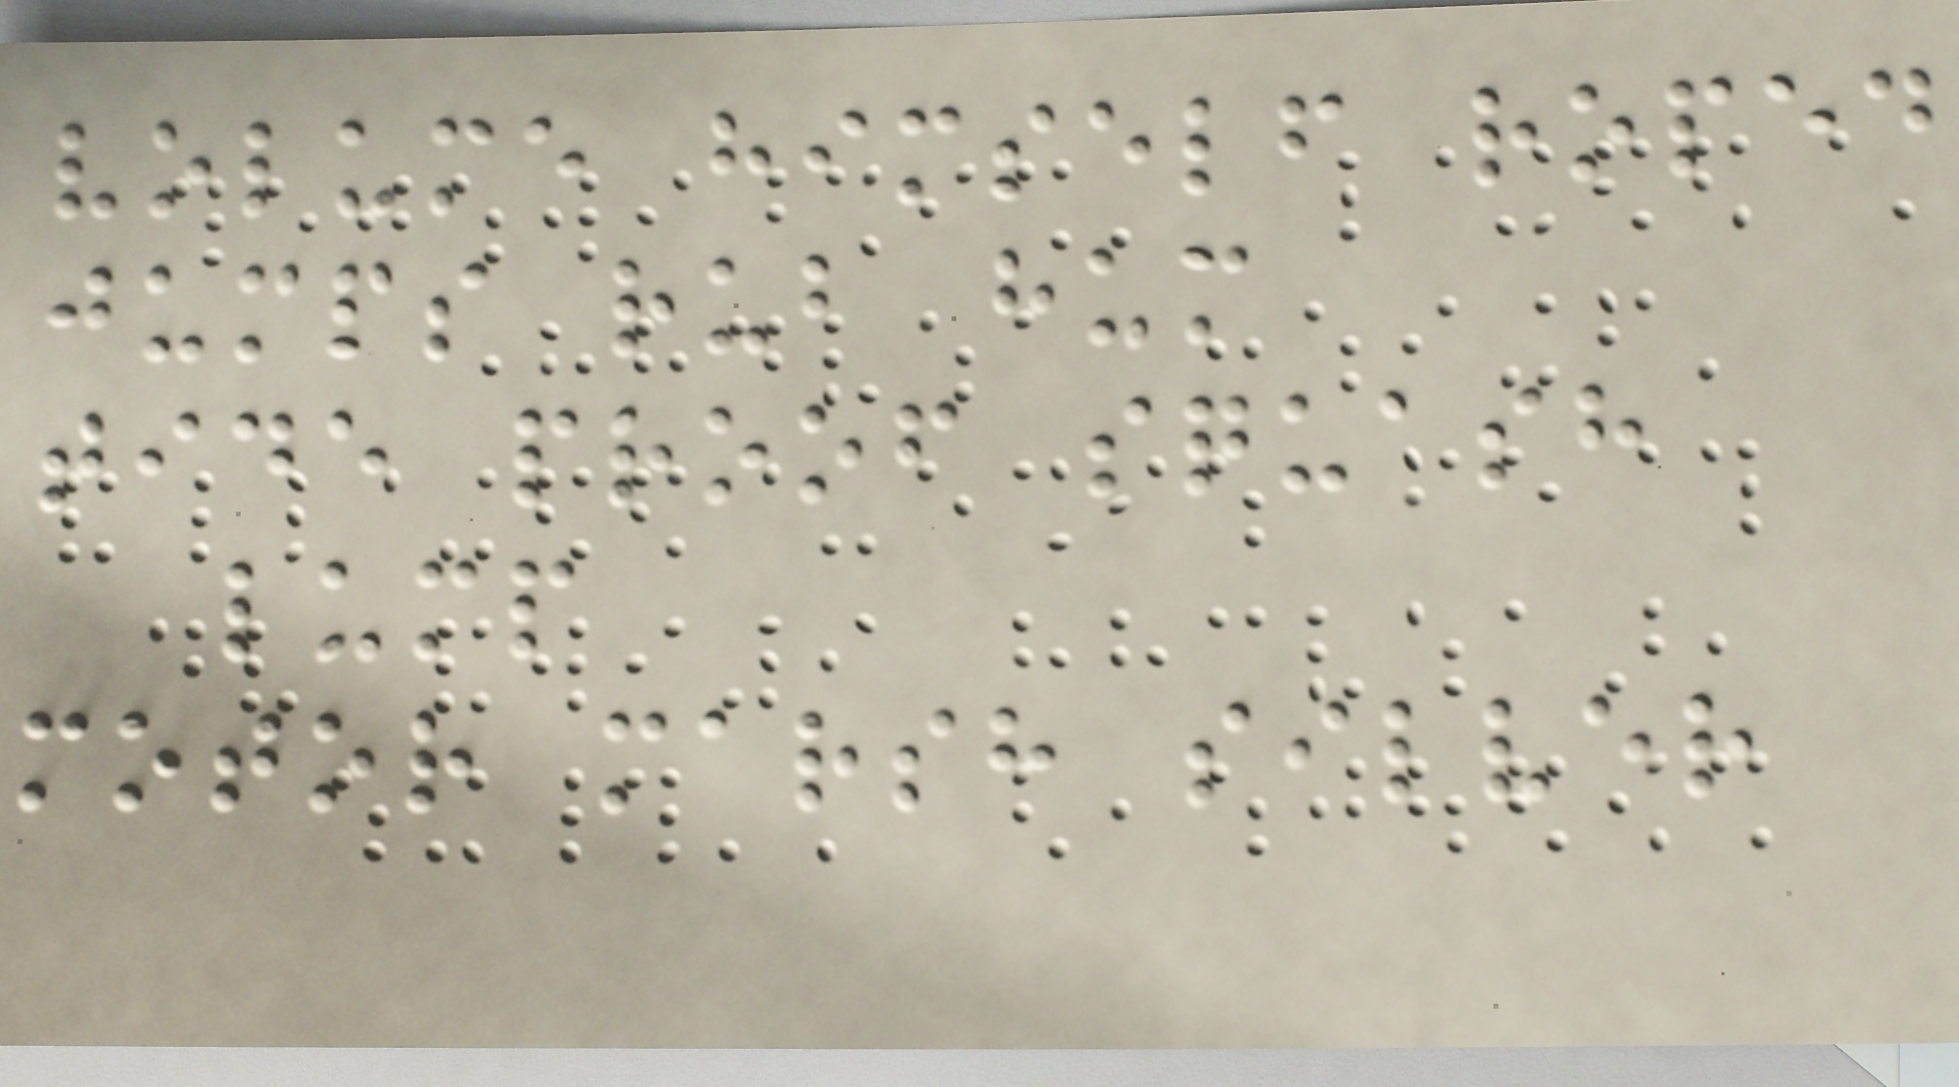volume himself roped
jumps rub hum
tide proof squash
lump
motor marsh silver
